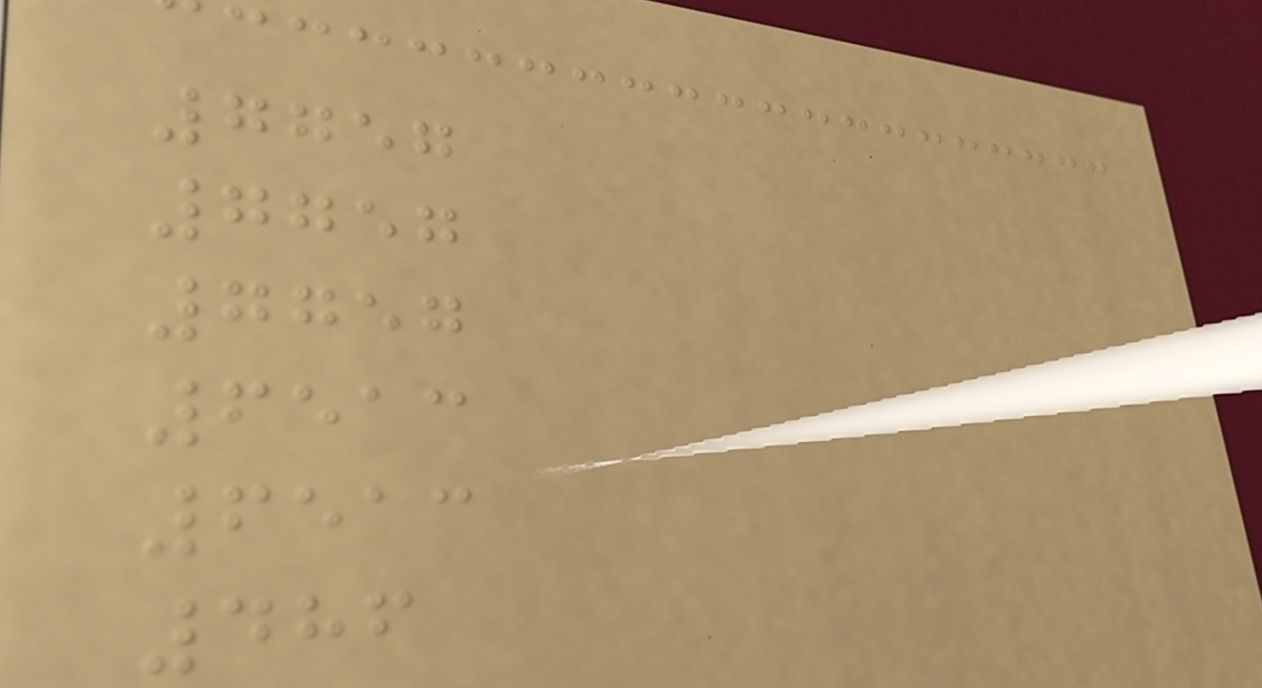7757
7757
7757
6513
6513
486
